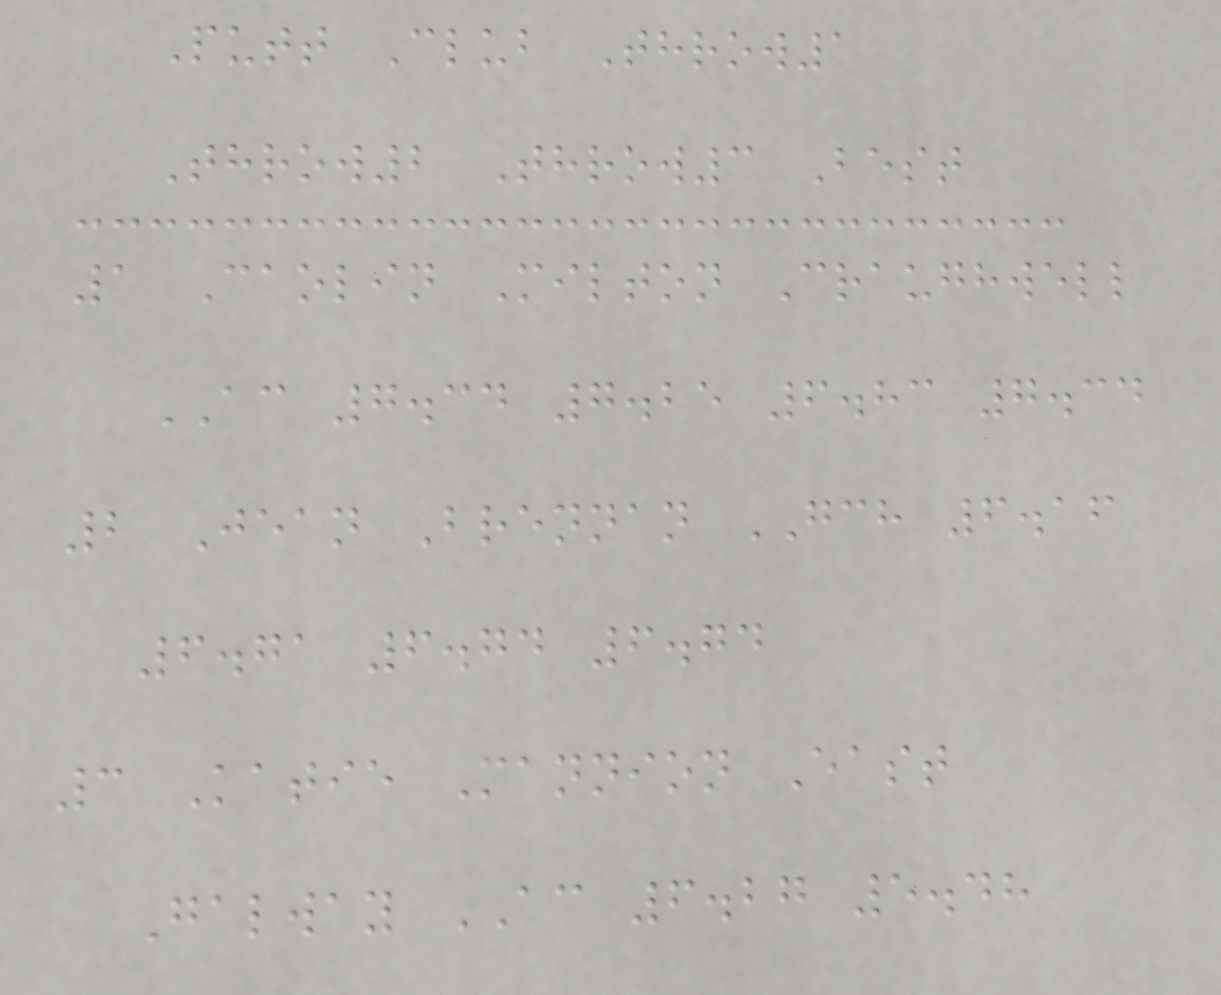Putt Club Throw1
Throw2 Throw3 Best
1 Caolin Milton Craughwell
AC 7.34 7.25 6.83 7.34
2 Jean Brennan GCH 6.16
6.71 6.74 6.74
3 Katie Mannion East
Galway AC 6.27 5.48
